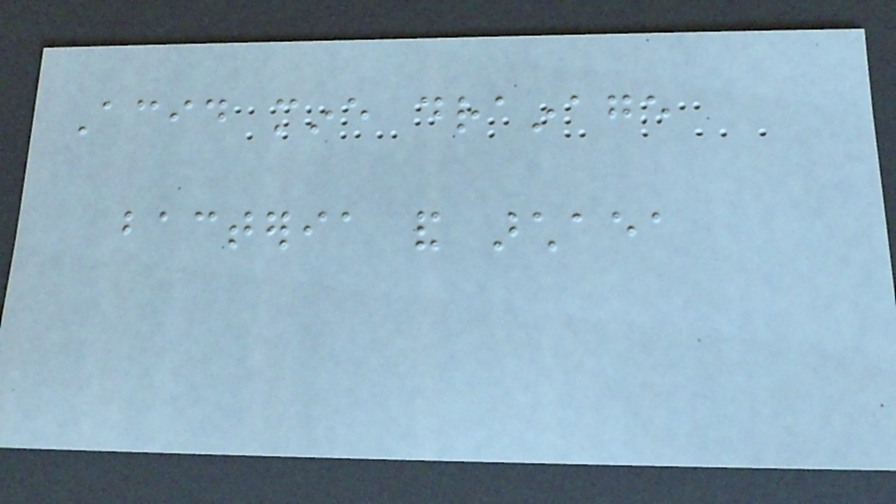Acid mine drainage
bacteria and archaea
